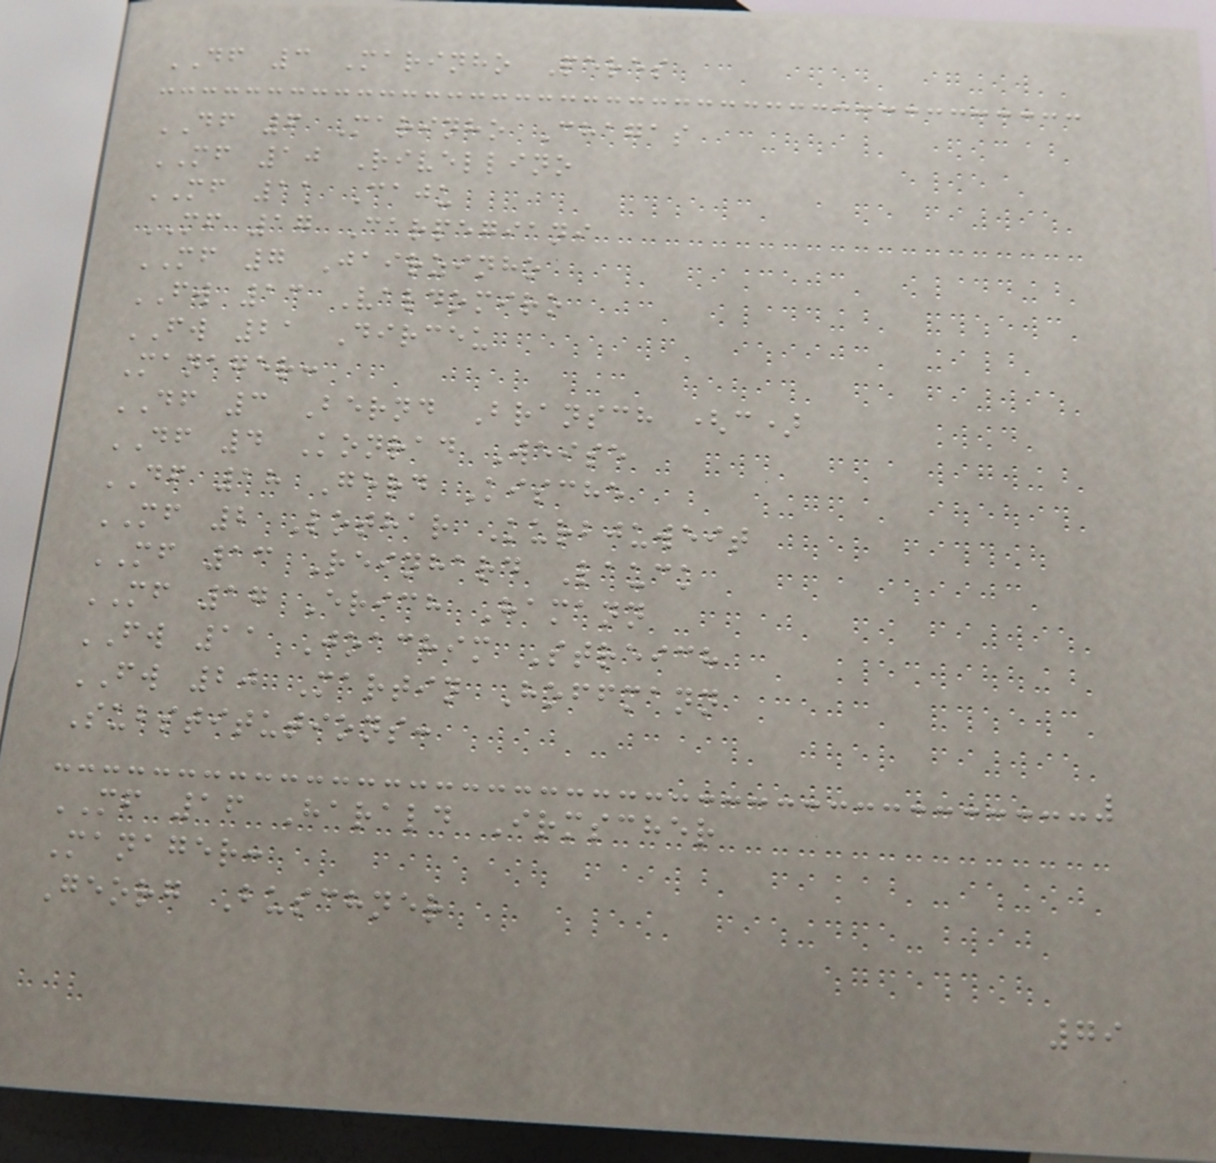DF 3 Marinho Peres
DF 6 Marinho Chagas
MF 10 Rivellino
MF 11 Caju
MF 17 Carpegiani
MF 7 Jairzinho
FW 13 Valdomiro
FW 21 Dirceu
Manager:
DF 3 Bernd Bransch (c)
DF 4 Konrad Weise
DF 18 Gerd Kische
MF 2 Lothar Kurbjuweit
MF 13 Reinhard Lauck
MF 17 Erich Hamann
FW 11 Joachim Streich
FW 20 Martin Hoffmann
Substitutions:
MF 16 Harald Irmscher
Manager:
Georg Buschner
79
